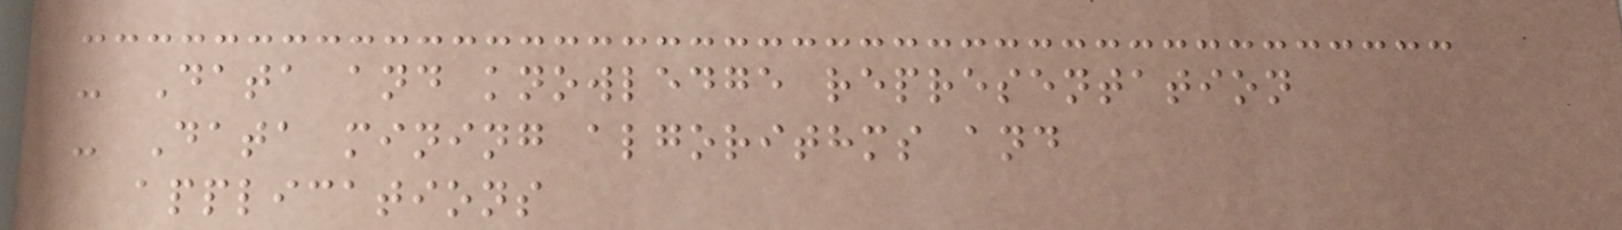- Data and knowledge representation
- Data mining algorithms and
applications
